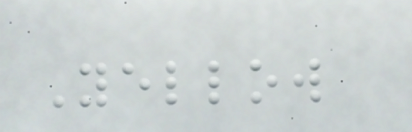Yellow
